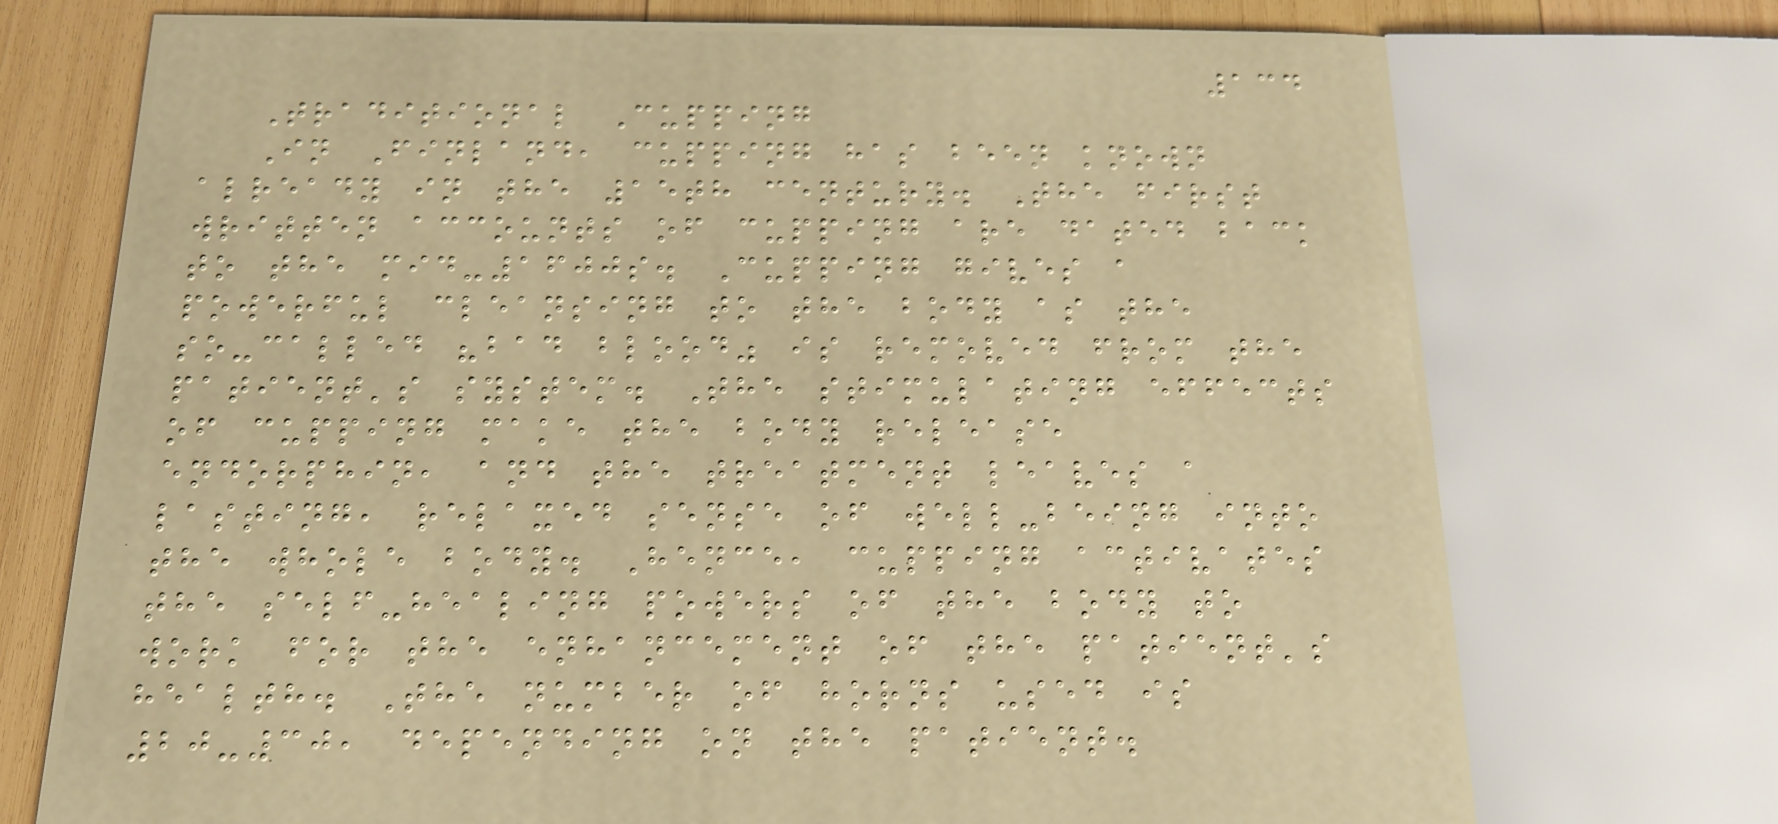134
Traditional Cupping
In Finland, cupping has been known
already in the 15th century. The first
written accounts of cupping are dated back
to the mid-1600s. Cupping gives a
powerful cleansing to the body as the
so-called "bad blood" is removed from the
patient's system. The stimulating effects
of cupping make the body release
endorphin, and the treatment leaves a
lasting, relaxed sense of well-being into
the whole body. Hence, cupping activates
the self-healing powers of the body to
work for the enhancement of the patient's
health. The number of horns used is
20-30, depending on the patient.
